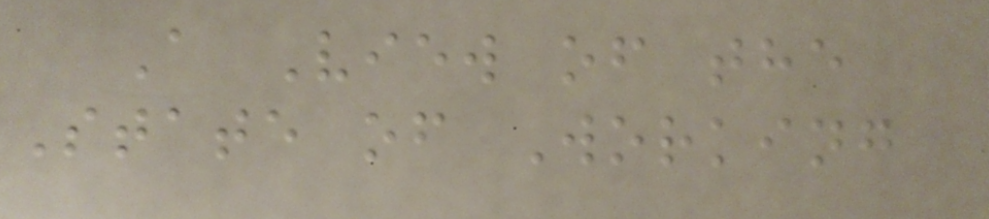A View of the
State of Working
